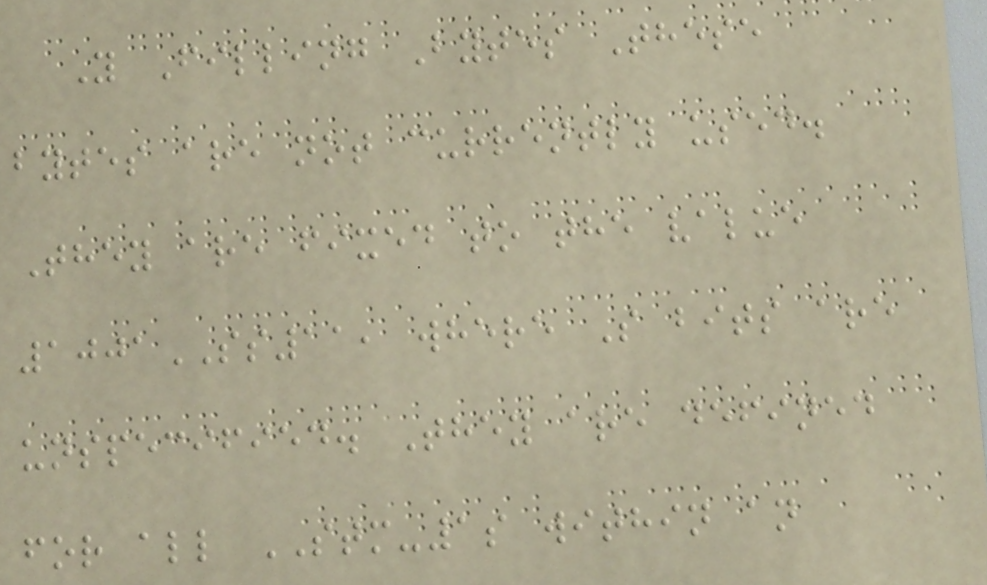Y Filling Bytes These
bytes are not currently used.
They are fixed to the value
1001SS11, where S bits are
unspecified. They are defined
for all STM-1s within an
